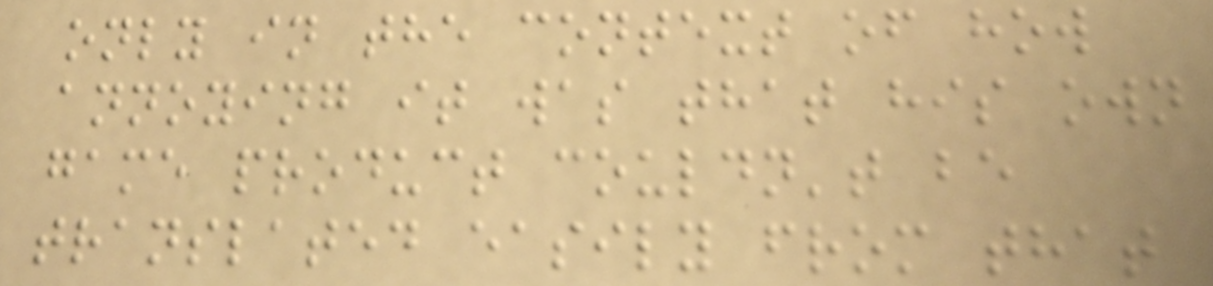only in the context of how
annoying it was that his own
game product couldn't be
translated easily from that
